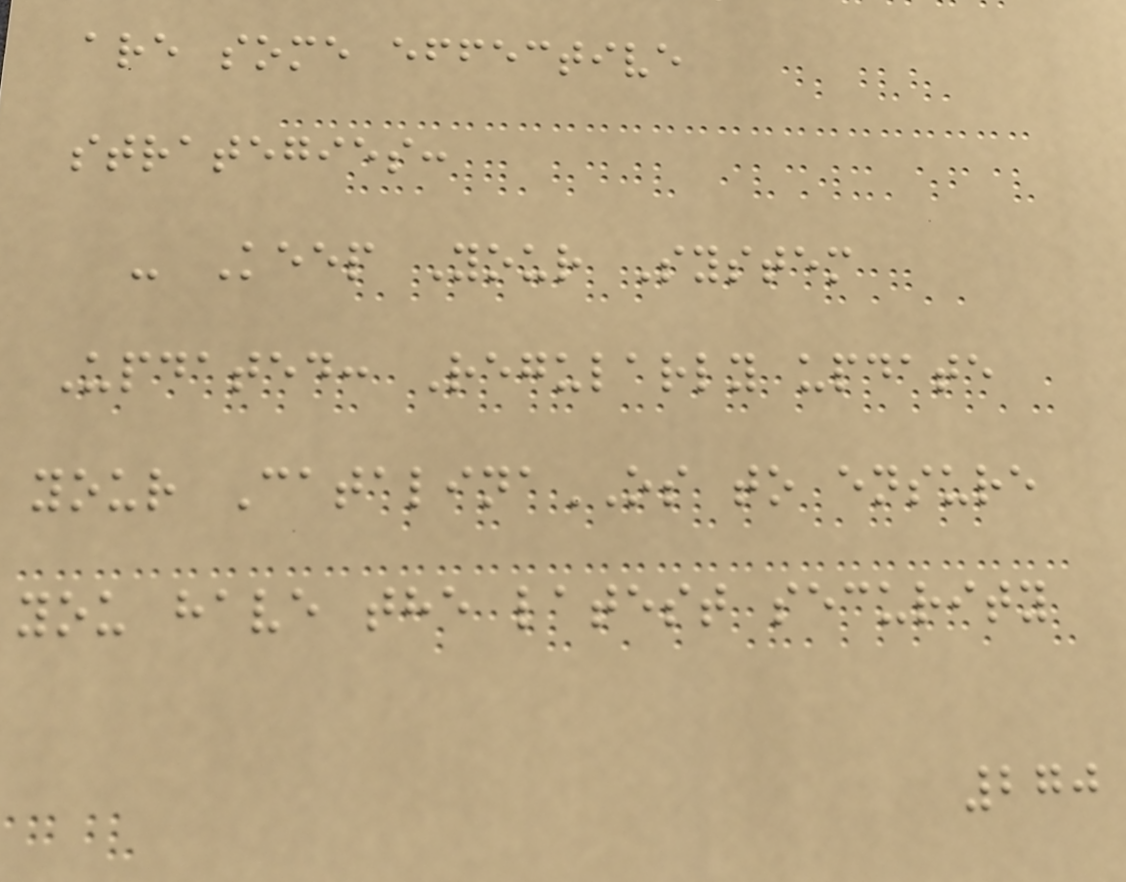are some effective
strategies:
- Keep Your System
Updated: Regularly update
your CatalinaOS to ensure
you have the latest security
270
